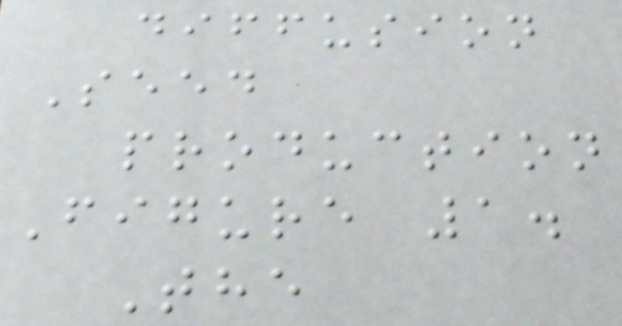diffusion
Seed
production
Figure 1.
The
